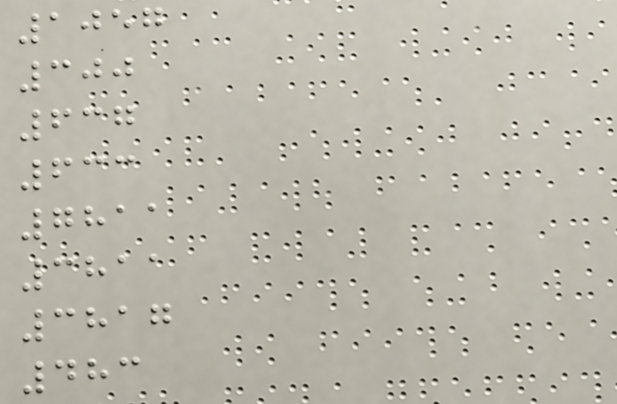1057
300
637
633
7811
3811
3817
483
